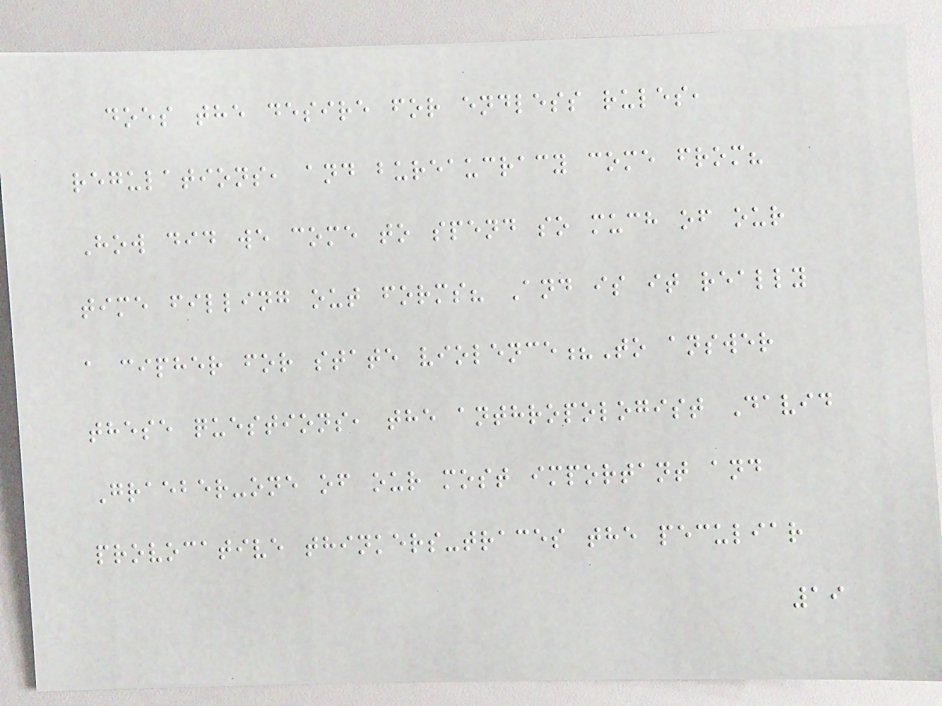does the desire for endless rules,
regulations, and bureaucracy come from?
How did we come to spend so much of our
time filling out forms? And is it really
a cipher for state violence?To answer
these questions, the anthropologist David
Graeber-one of our most important and
provocative thinkers-traces the peculiar
19
